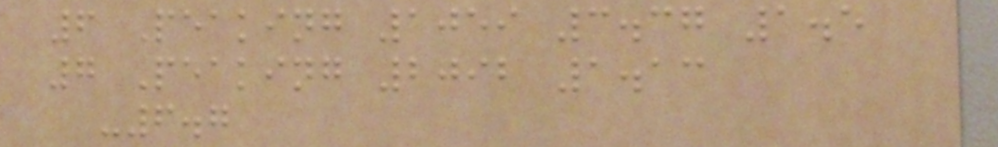6 Peaking 1059 3.37 1.5
7 Peaking 2092 1.13
-6.7
